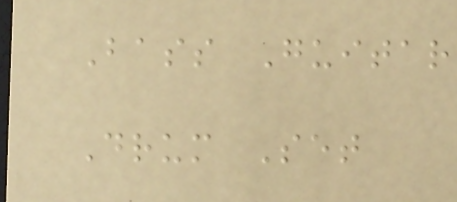Bass Guitar
Drum Set
